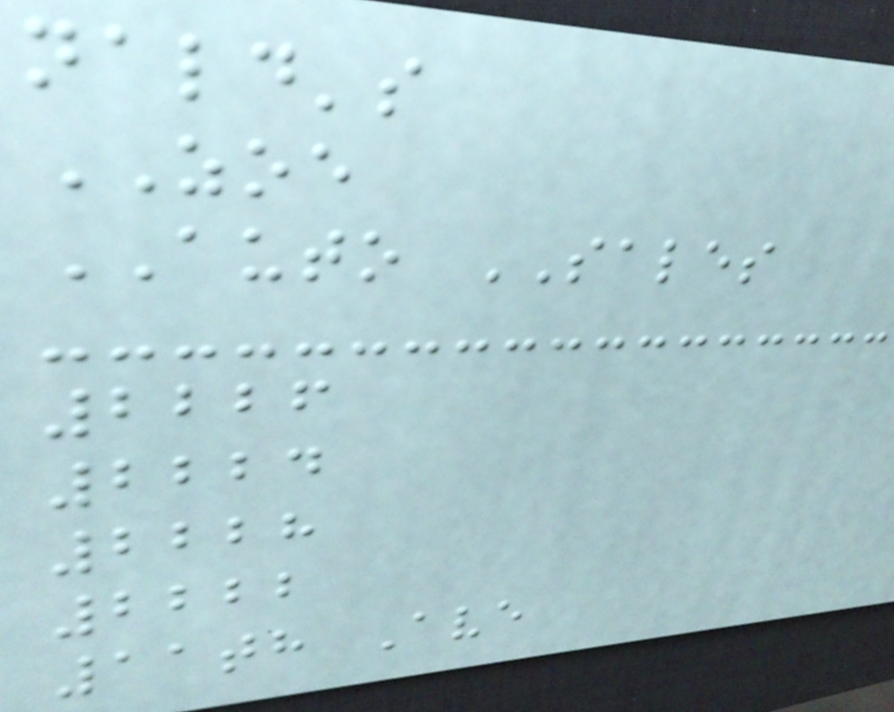nald's
ZOE
AUTO SALES
2226
2224
2228
2222
11th Ave
